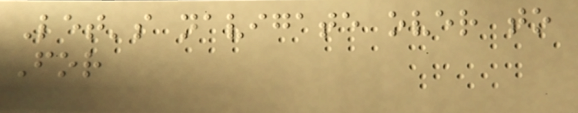Let's navigate over to
For
